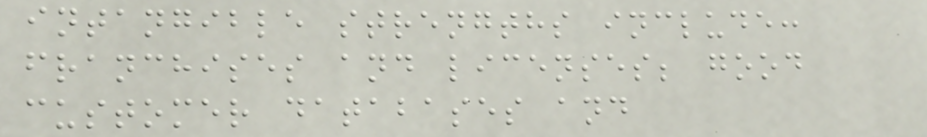intangible strengths include:
franchises and licenses; good
customer databases and
